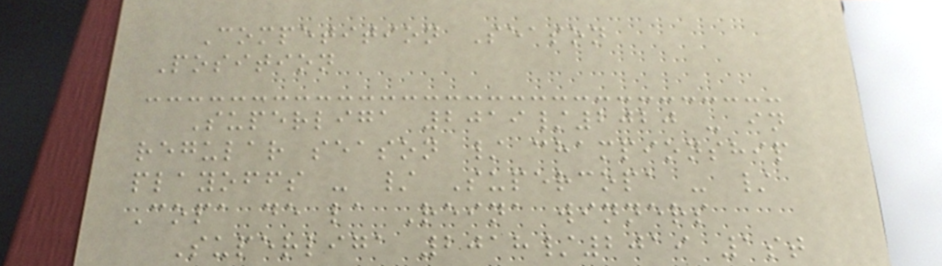Competition Season
Position
Superliga 2019/2020 - in
regular season / championship
playoffs - / Supercopa - /
Copa de la Reina winners
Superliga 2018/2019 1st
